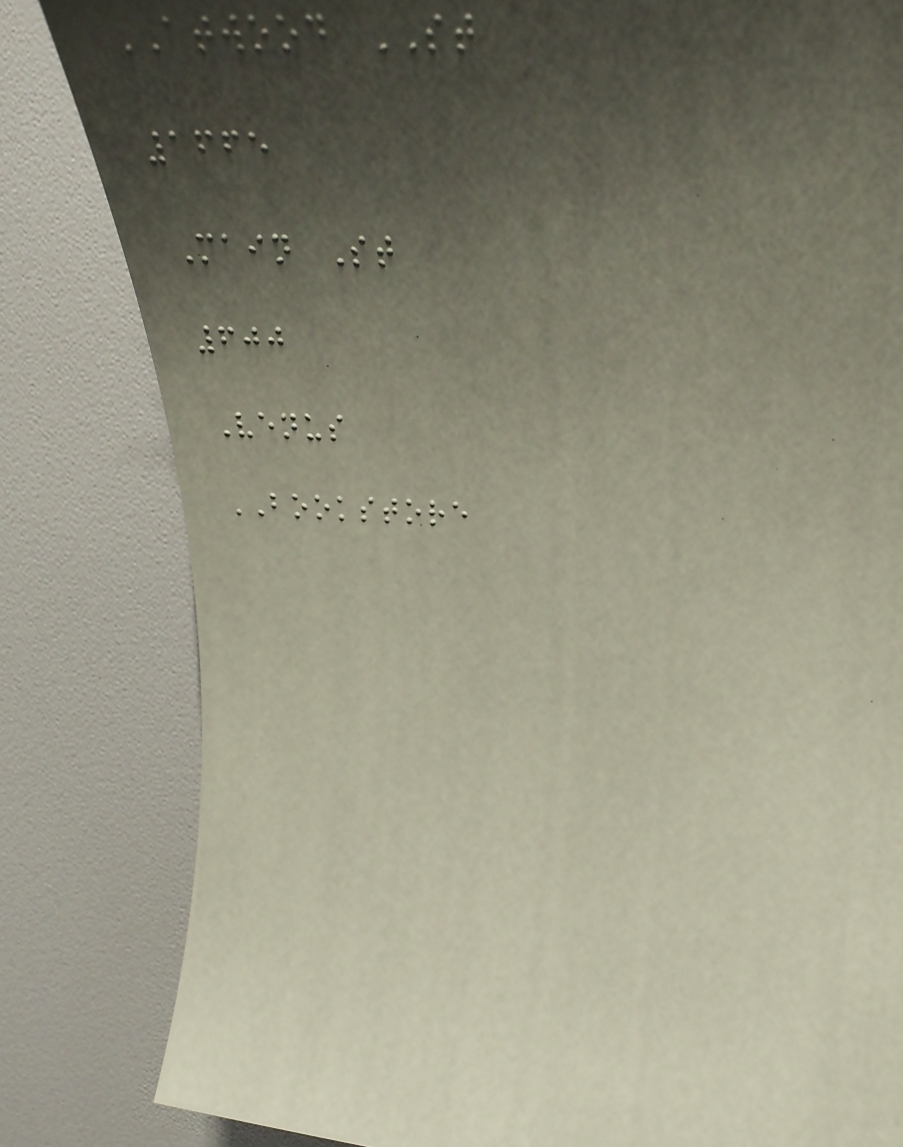ATWOOD ST
1665
Main St
600
Venus
BOOKSTORE
